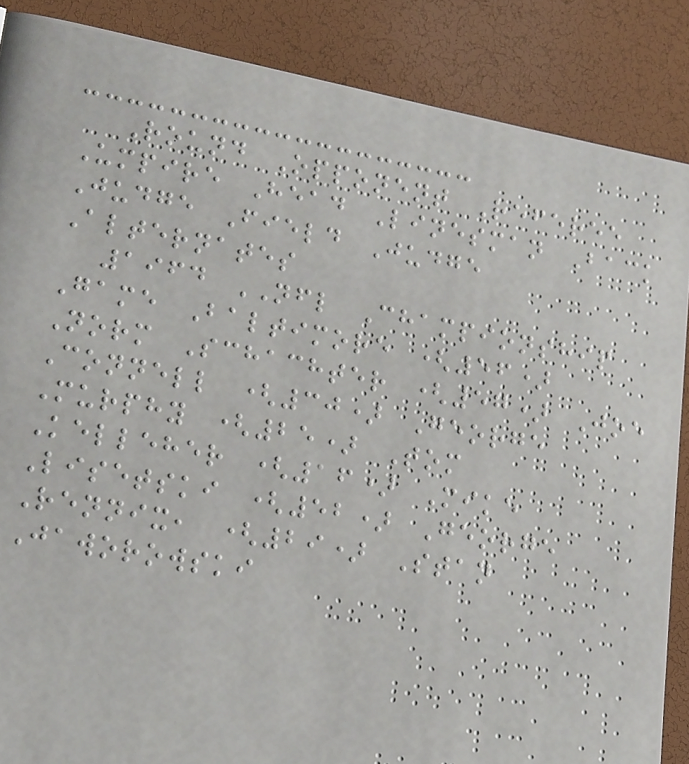Round Opponent Referee
Umpire Head Linesman Back
Judge Field Judge
Alternates
1964 NFL Championship
Game Baltimore (56)
Norm Schachter (57) Joe
Connell (30) George
Murphy (25) Tom
Kelleher (16) Mike
Lisetski (52) George
Rennix, (29) Stan
Jaworowski
